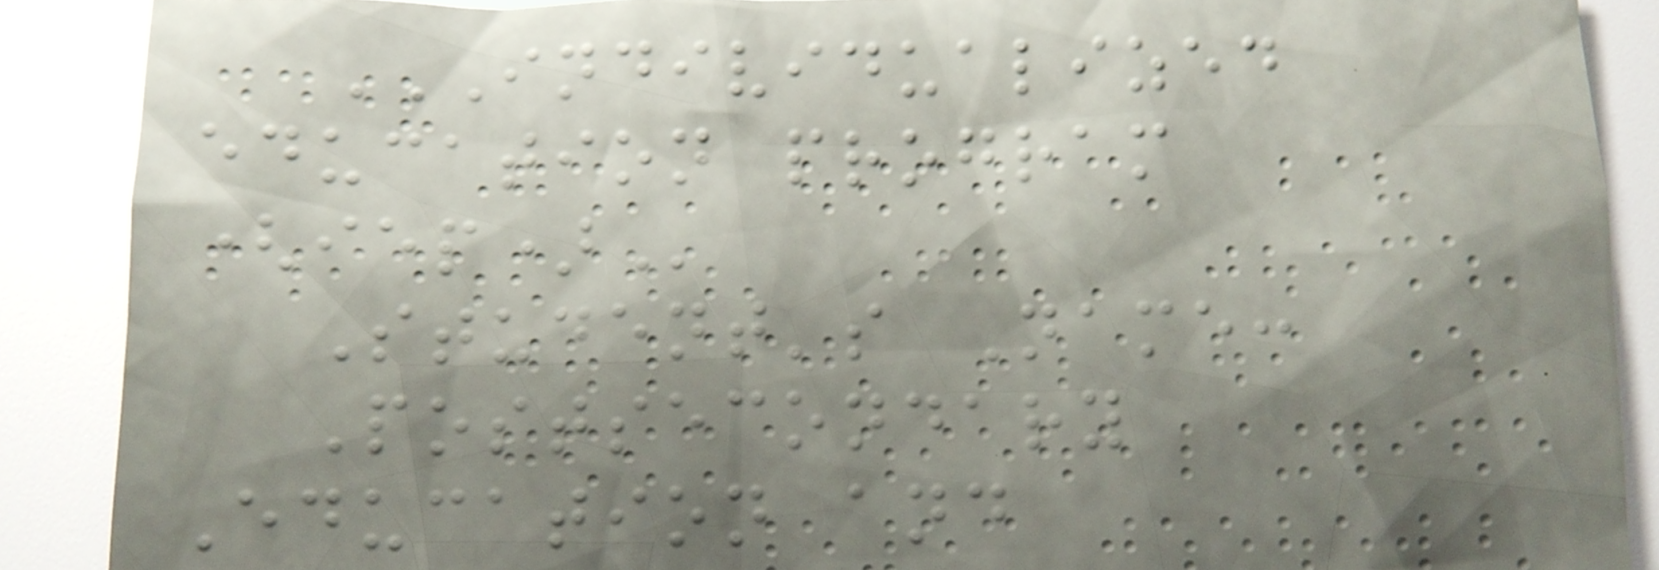INDIVIDUALIZED
EDUCATION PROGRAM
(IEP)
Student's Name:
Postsecondary
Education and
